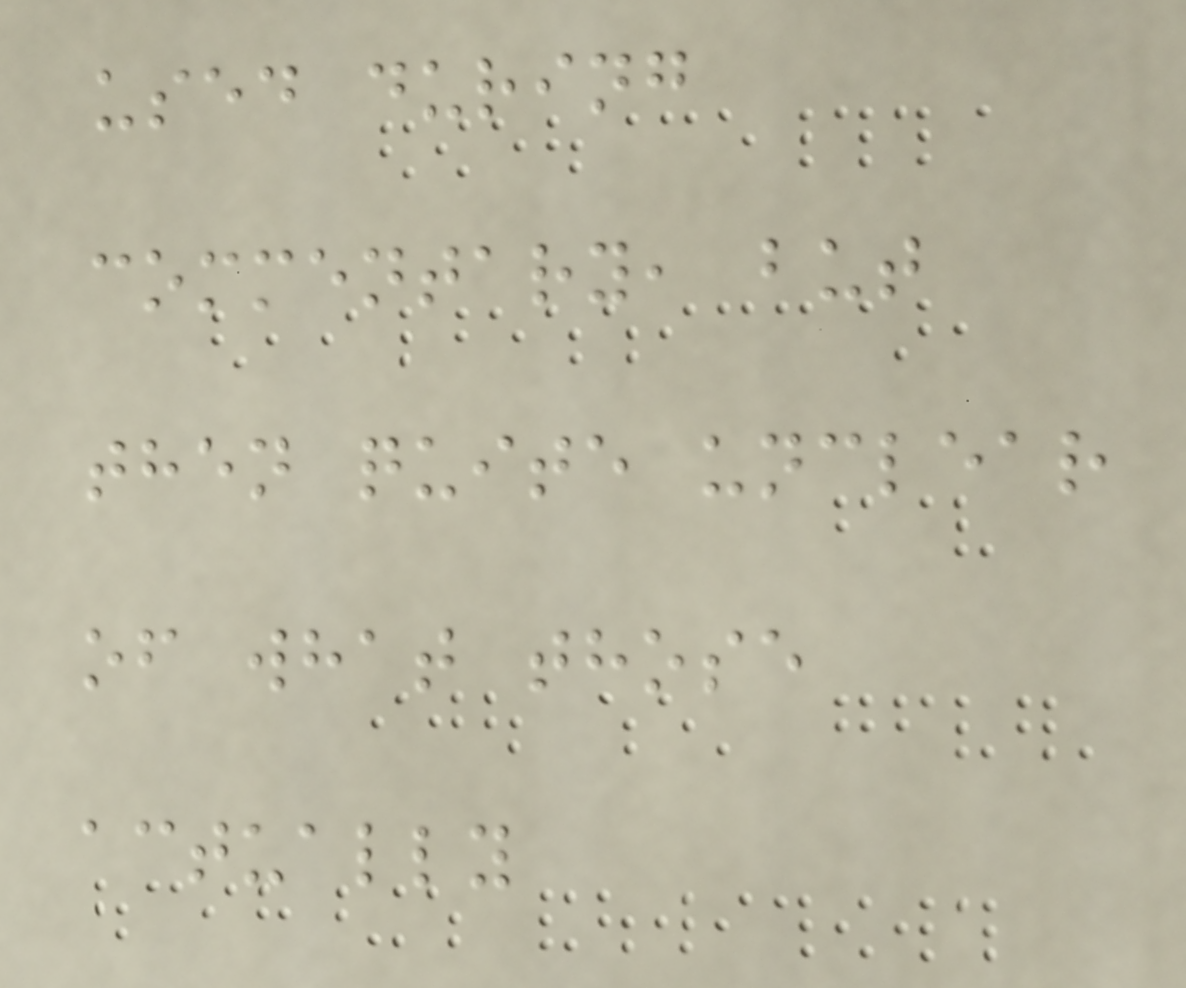used during
commentary, but
then quite unclear
of what those
actually
